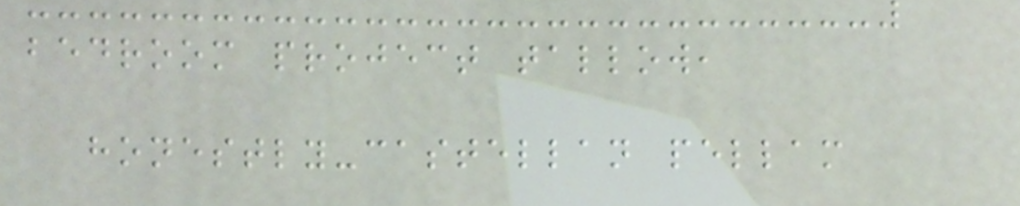bedroom project tallow,
honestly-castellan pellam
